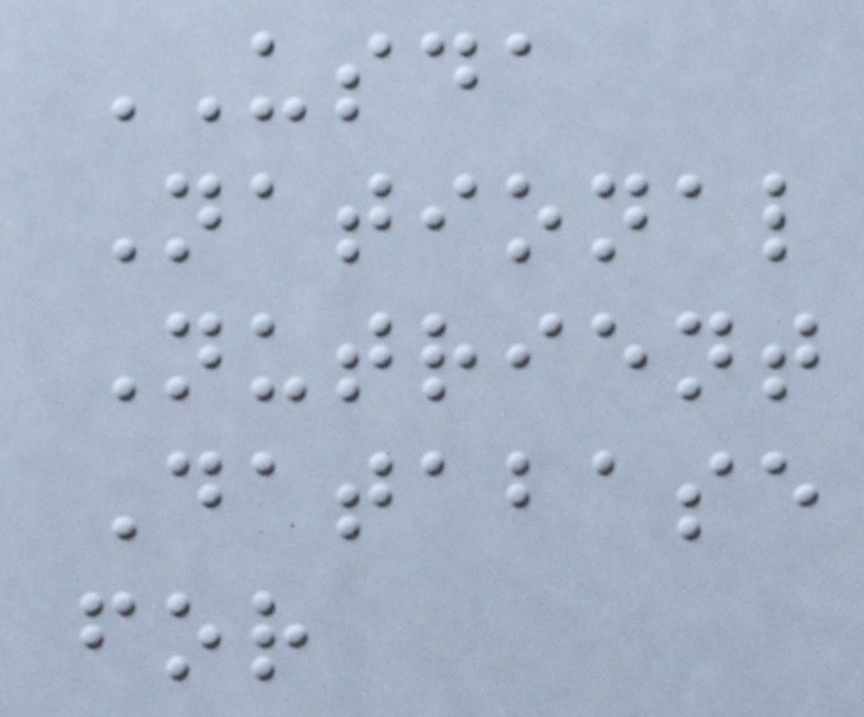USDA
National
Nutrient
Database
for
